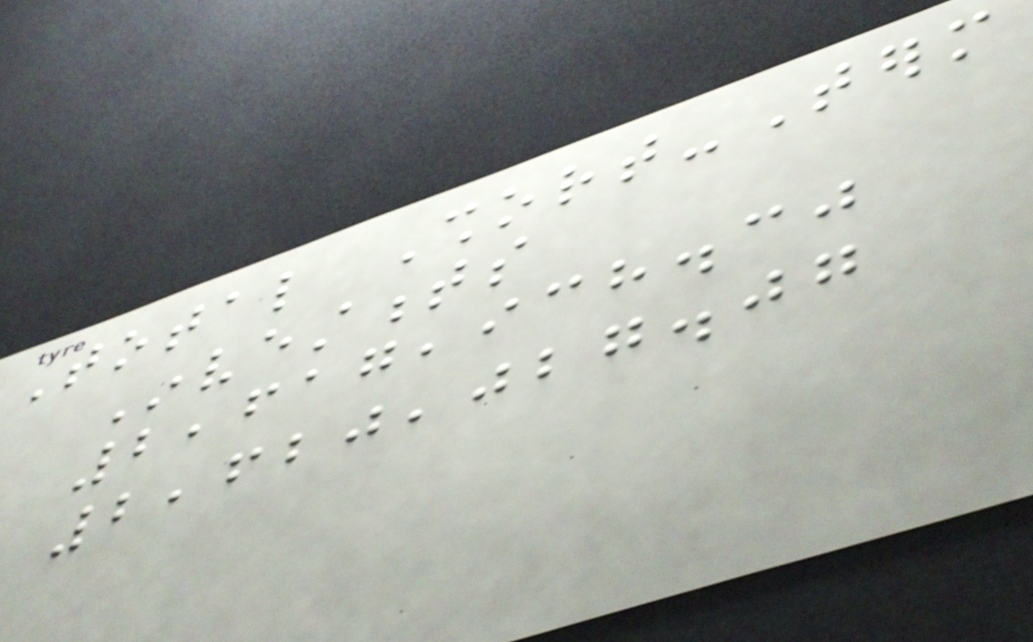Total Short-Term
Investments
2,617,938.30
2,620,027.07
